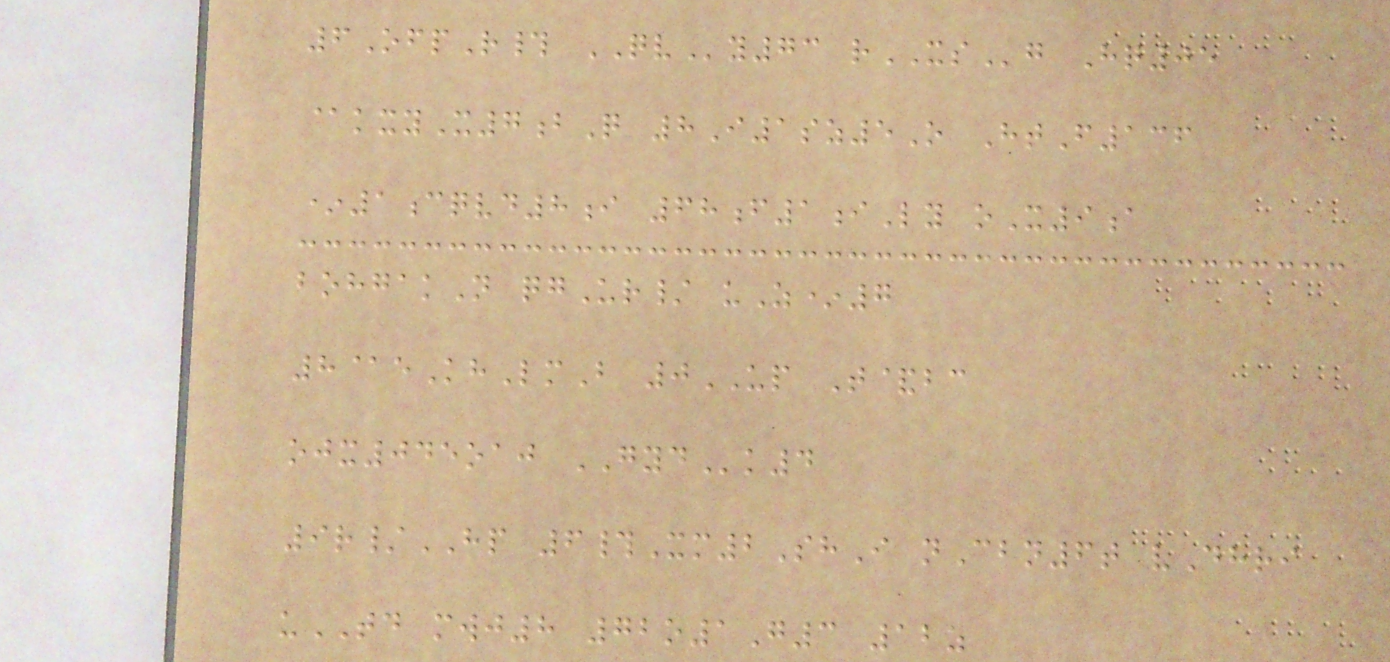6OfpR# QVy73 rXSg Hq05
@kxyX7bQ 8I1sz5O HtF136
*1cqvd8i 68f1iLy oX9a
bohgakN qgUr/ uZ*7
8@eKhLmB 0UP T&bc
ojx045oaj GYDk4
9r/HP 6#Xm2ShI nCbn6t vDhri
uTD mwj8 72o1G3 12z
